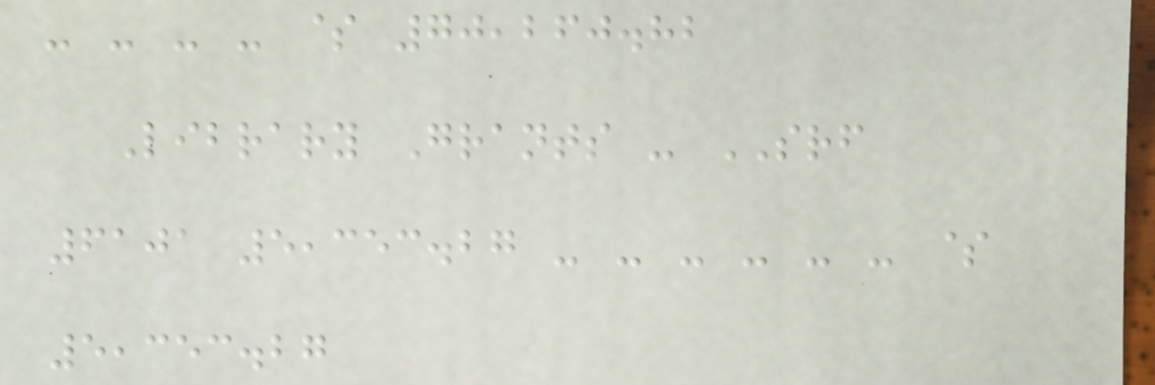- - - - $ 70,260.82
Library Grants - SRF
6101 5,353.27 - - - - - - $
5,353.27
